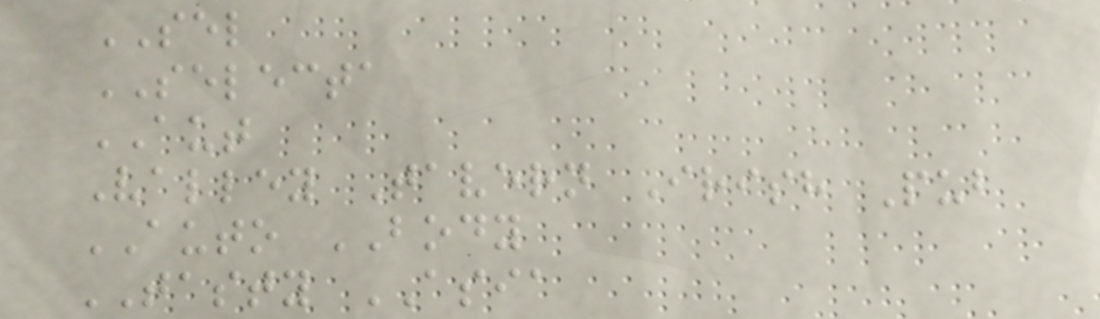SEL
SELECTA
AUT
Valley Tavern Irish Pub
AUTO BODY
TASTY ASIA
